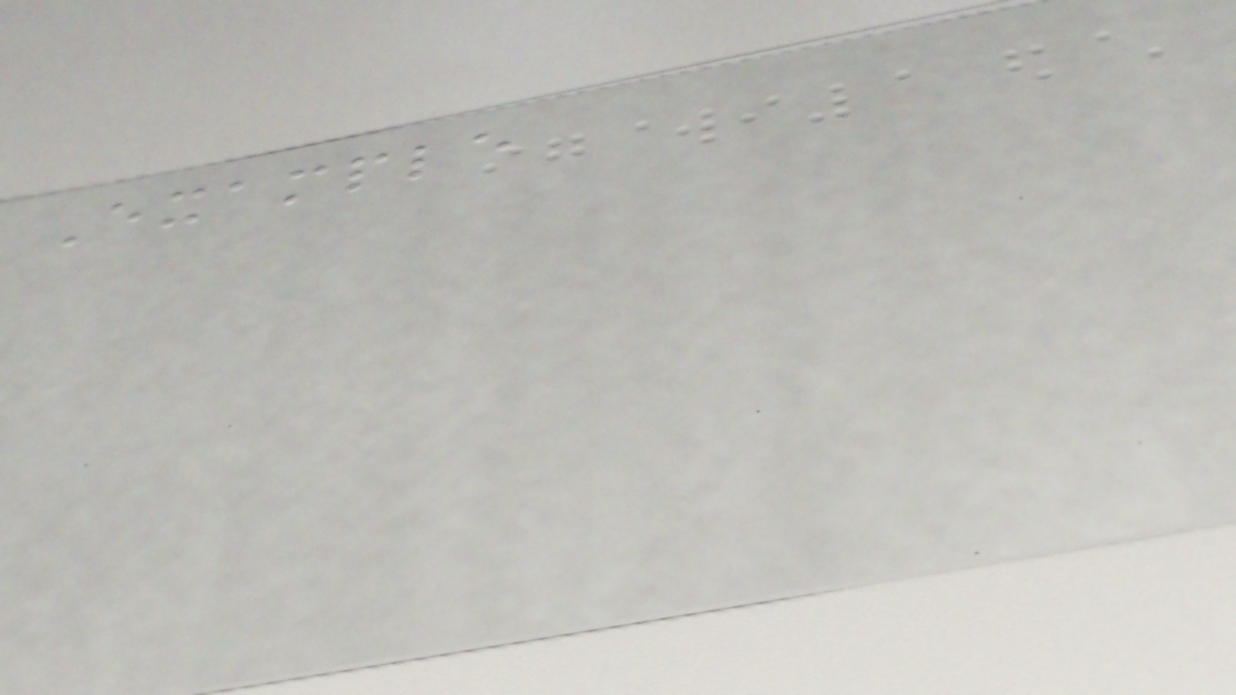Example
